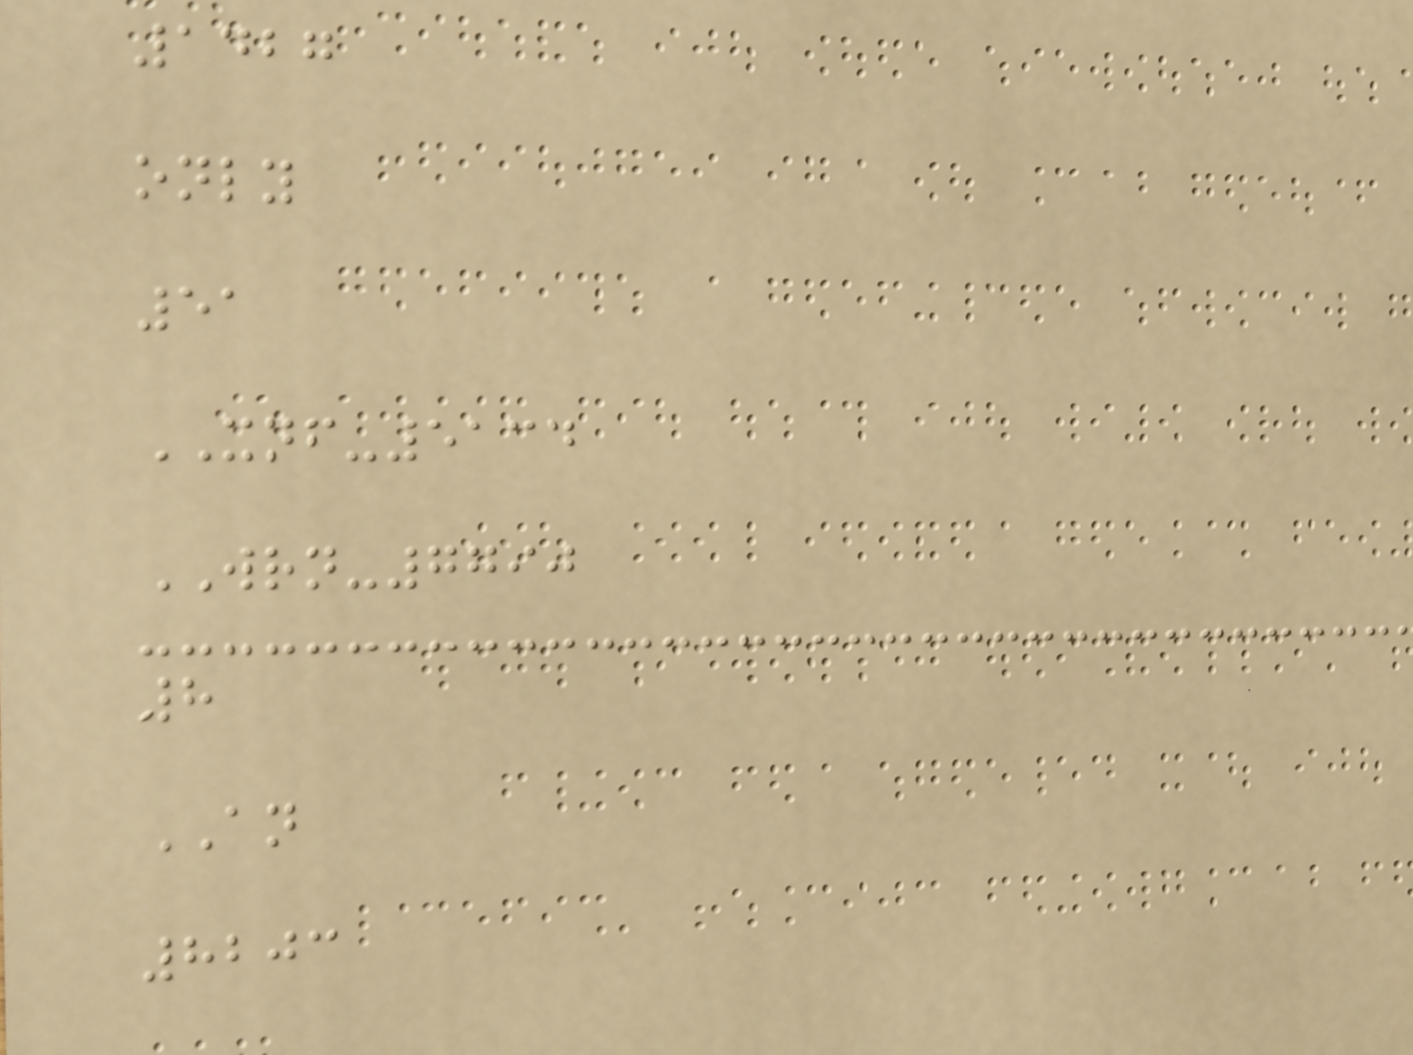1427
only
51
XNF-5134
WRN-7790
8
AN
8203
